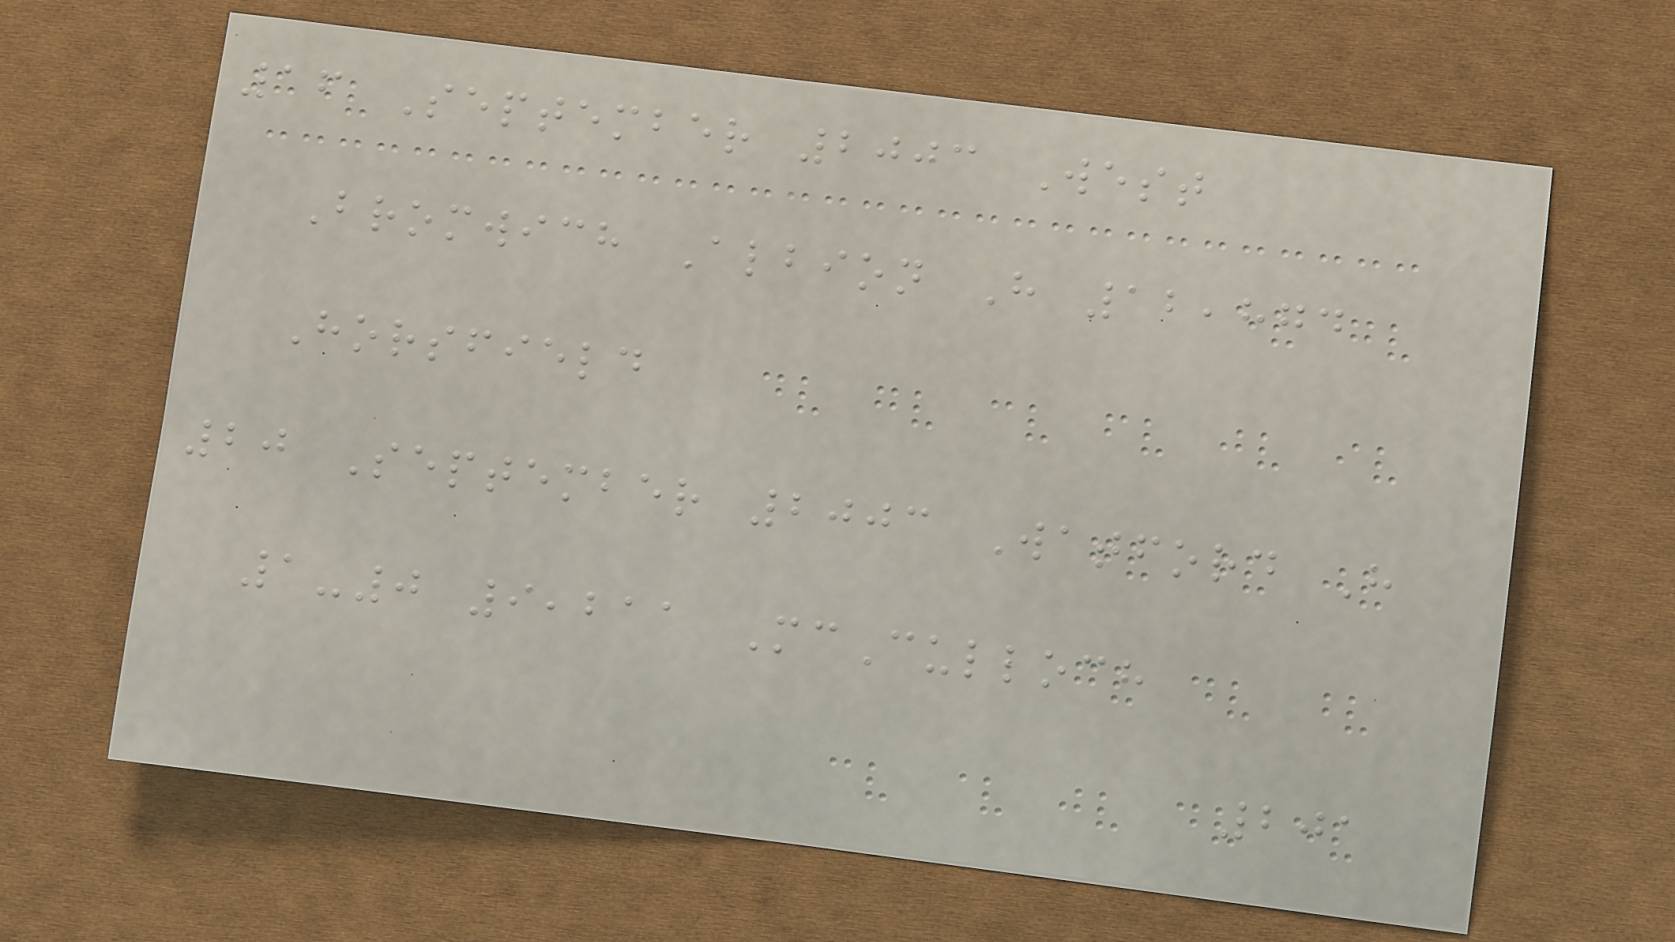16 September 2003 West
Bromwich Albion H 12,874
Horsfield
20 September 2003 Watford H
1-0 9,211 McCulloch
201
